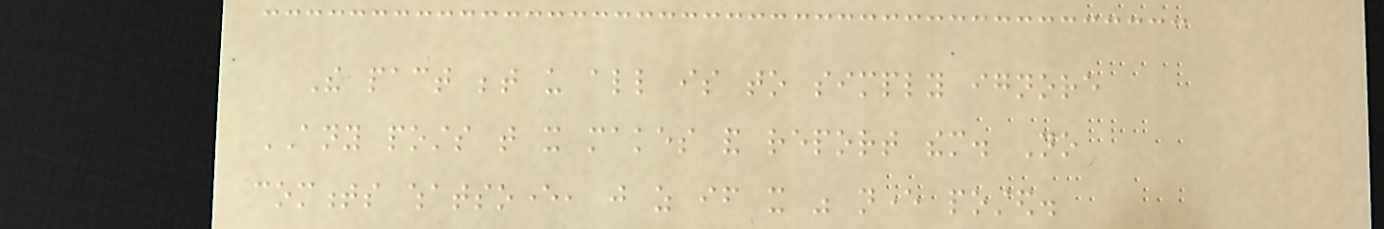The pact between us all is to simply ignore
ANY posts that it makes and report them. No
comments whatsoever, just as if it was never posted.
